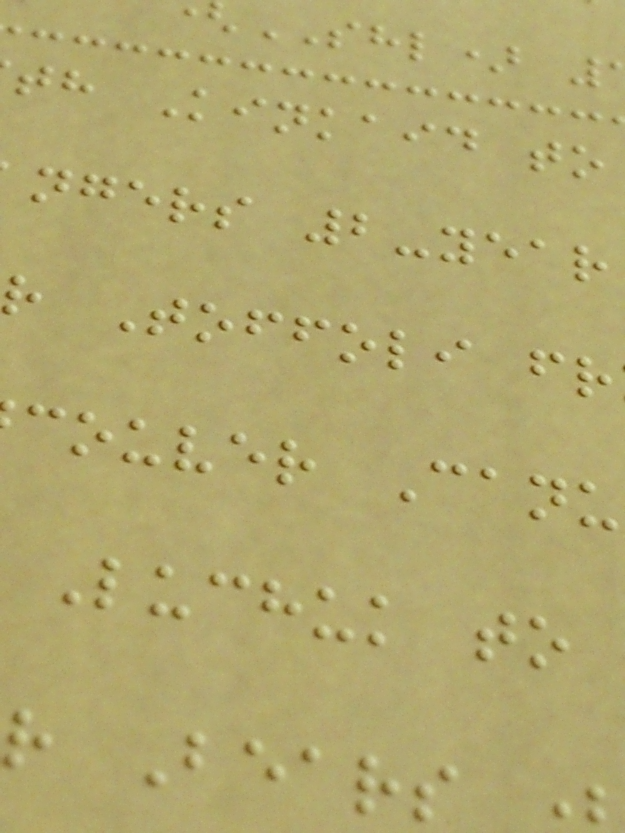SHL)
th Kinkaid to
ngers 2-year
r Toffoli fr
couver Canu
Luchuk to
r Bears
